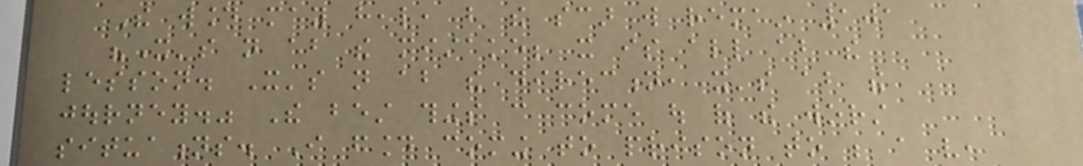The wound may heal, but the scar will remain 101
"It's not about the mistake; it is all about the
lesson. It's not about the direction, it's about the
journey." The best things can come out of the worst
situations. I found coming to prison to be a very,
